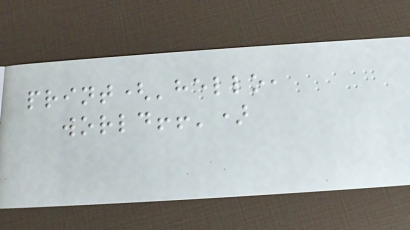print('hello,
world!!')
